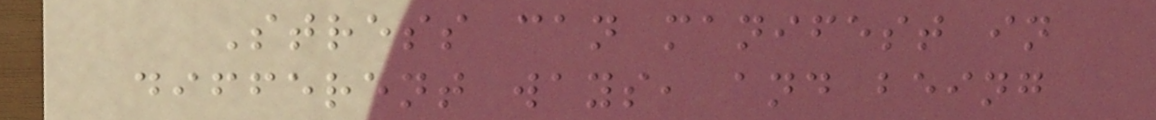Stress can manifest in
different ways, and being
